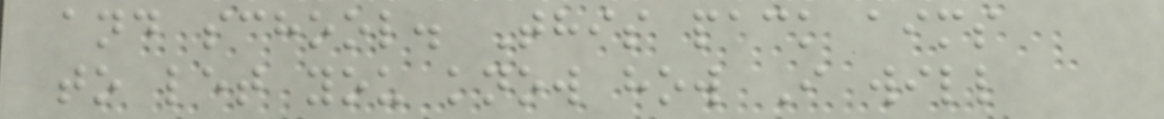and school. This pack aims
to let you know how I will
